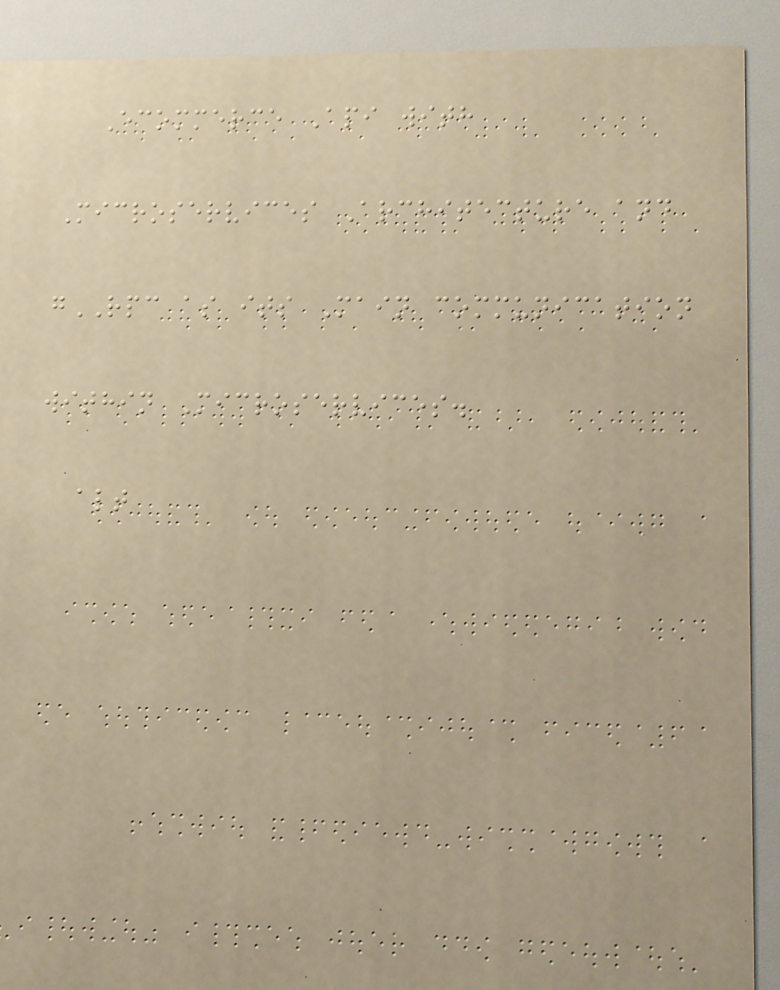Ecommerce Api with
Microservices Architecture and
gRPC as its Main communication
within Microservices.
alt
